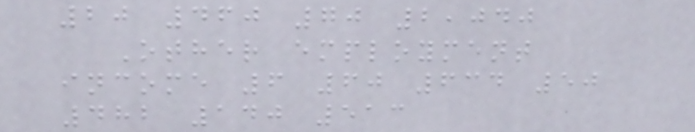20 460 70 2,040
Other employment
income 6 60 634 50
482 140 513
